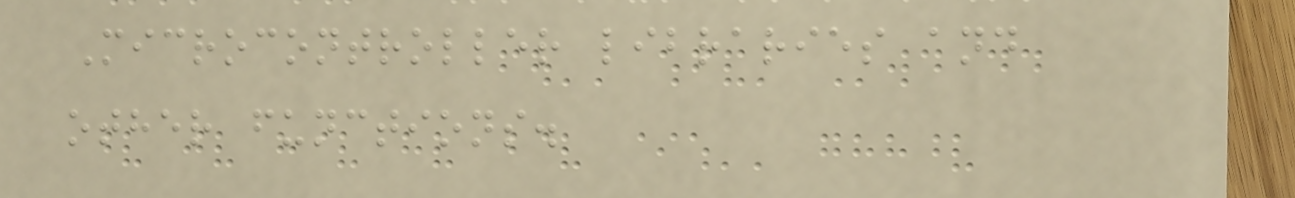Microcontroller libraries and
other functions.
